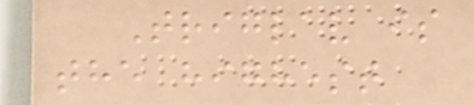Triglav is
the highest
